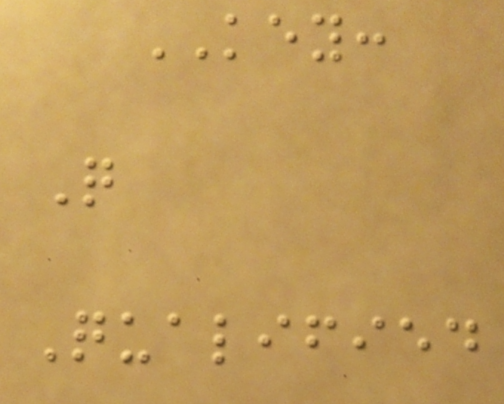KEY:
Q
Qualified
